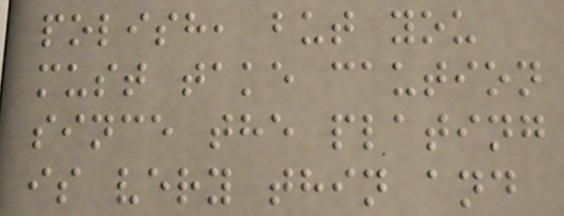polish, but you
must take caution
since the plating
is very thin and
